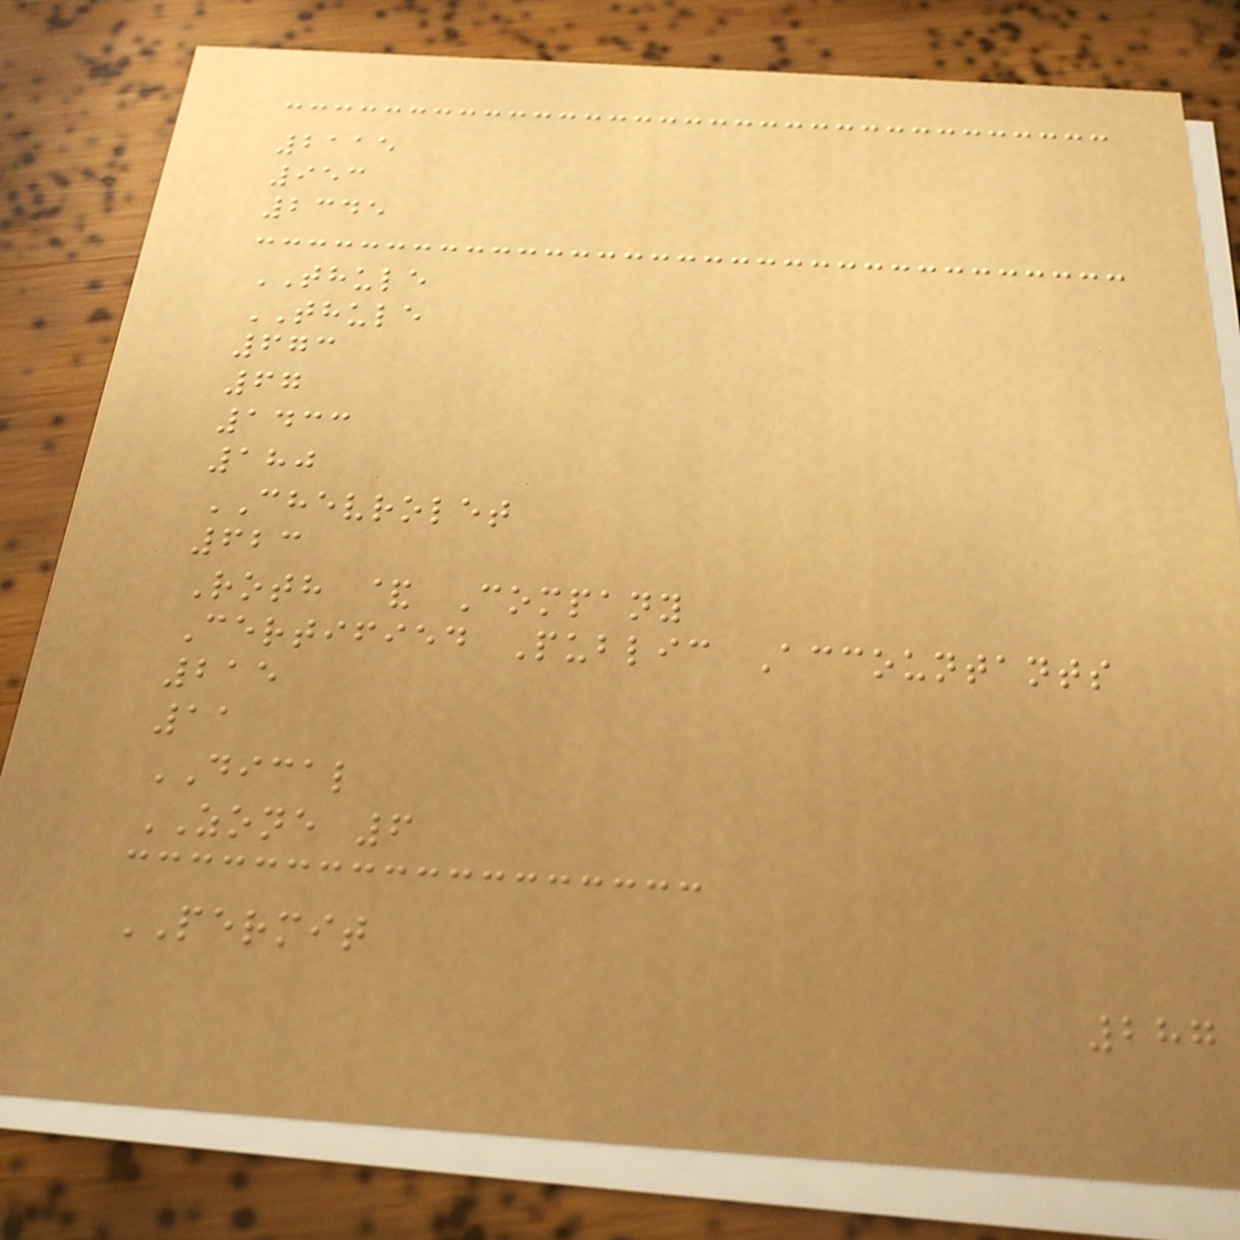2115
953
2345
THULE
THULE
673
67
1433
180
CHEVROLET
623
Roth & Company
Certified Public Accountants
215
11
DICAL
ZONE 6
PERMIT
287
